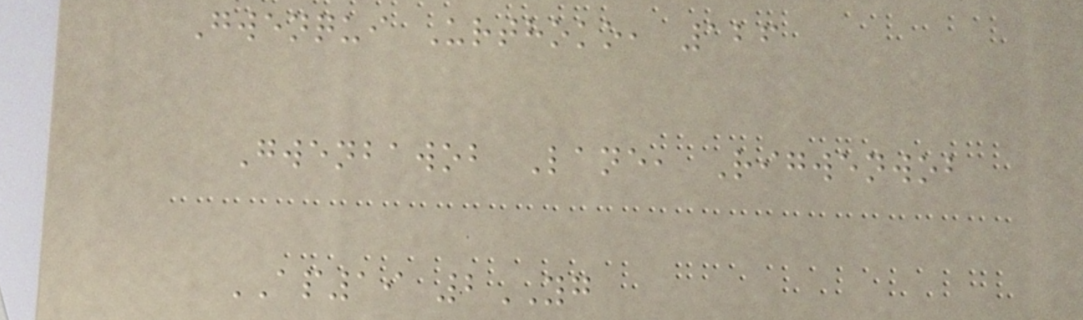Gwenqui Urthoko, 126
Gwenbawob Lane, Rigwenwob
AP19 2YG
